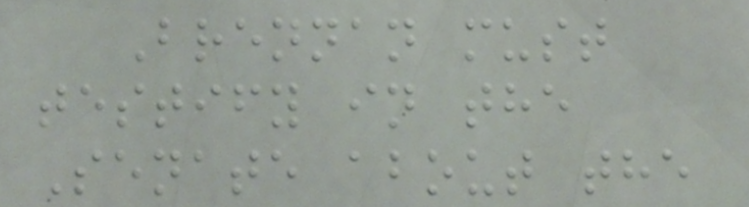Brennan must
testify in the
Senate about the
